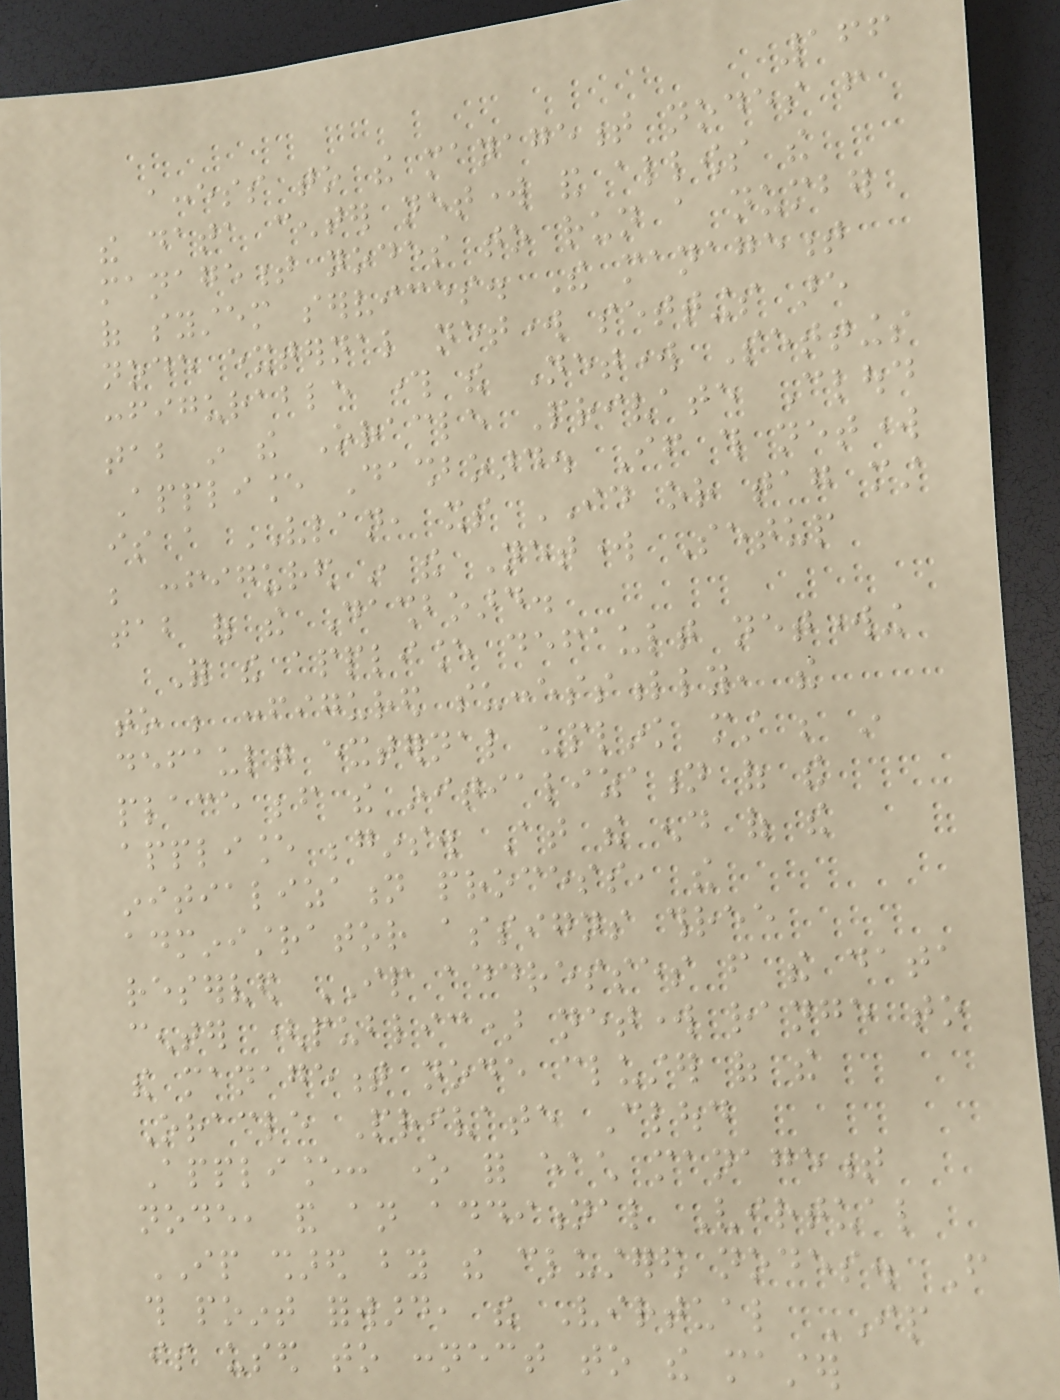166
access to the management nodes from
the data center network and allows the
management nodes to run a number
of system services. The management
node external network settings are
configurable through the Network Settings
tab in the Oracle Private Cloud
Appliance Dashboard. If this network
is a VLAN, its ID or tag must
be configured in the Network Setup
tab of the Dashboard.
For the appliance default networking
to be configured successfully, the
default external uplink must be in
place before the initialization of the
appliance begins. At the end of the
initialization process, the
administrator assigns three
reserved IP addresses from the data
center (public) network range to
the management node cluster of the
Oracle Private Cloud
Appliance: one for each management
node, and an additional Virtual
IP shared by the clustered nodes. From
this point forward, the Virtual IP
is used to connect to the master
